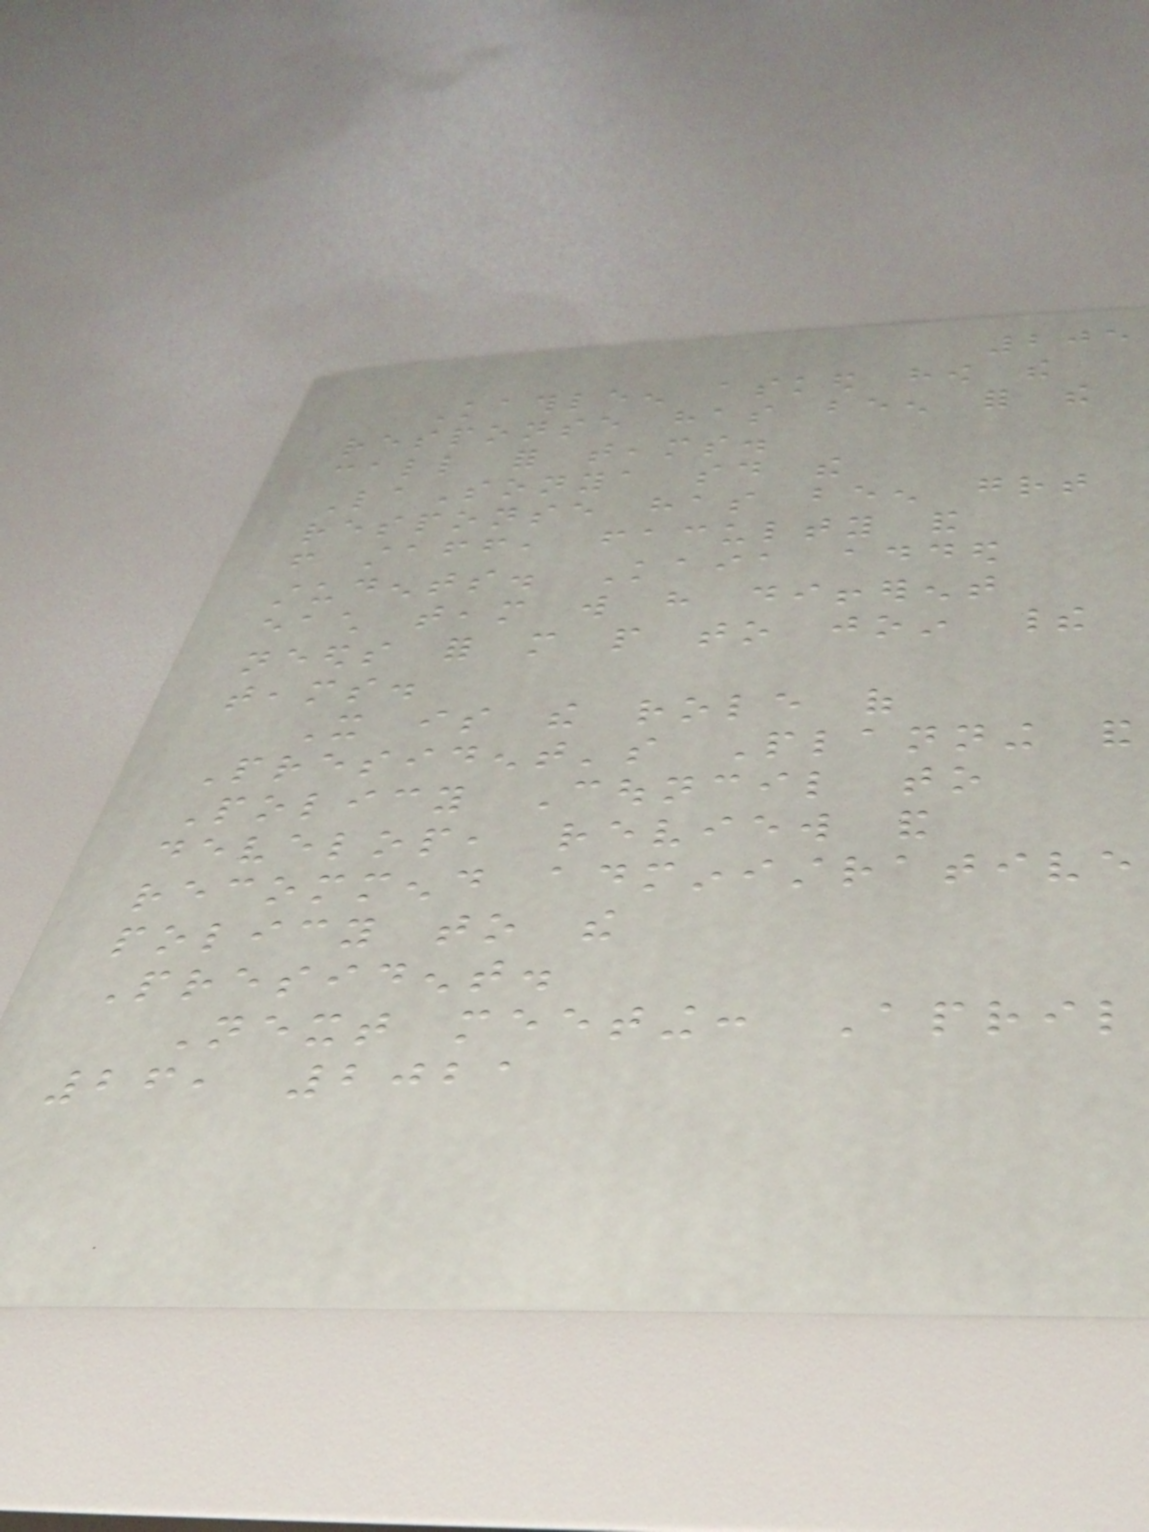205
Kathleen asked how the
response has been for the
call for teams.
LaSonya said the
response has been great
from staff, faculty and
students. Kaia added
each team will have different
needs for more people to join their
teams.
It is the role of
President's Planning and
Policy Council to
develop, review and
recommend administrative
policy to the
President.
Next meeting: April
26, 2021
